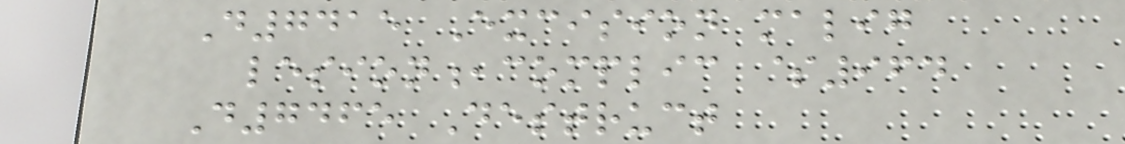D7415 Excision malig
lesion,complic $964
D7465 Destruct
